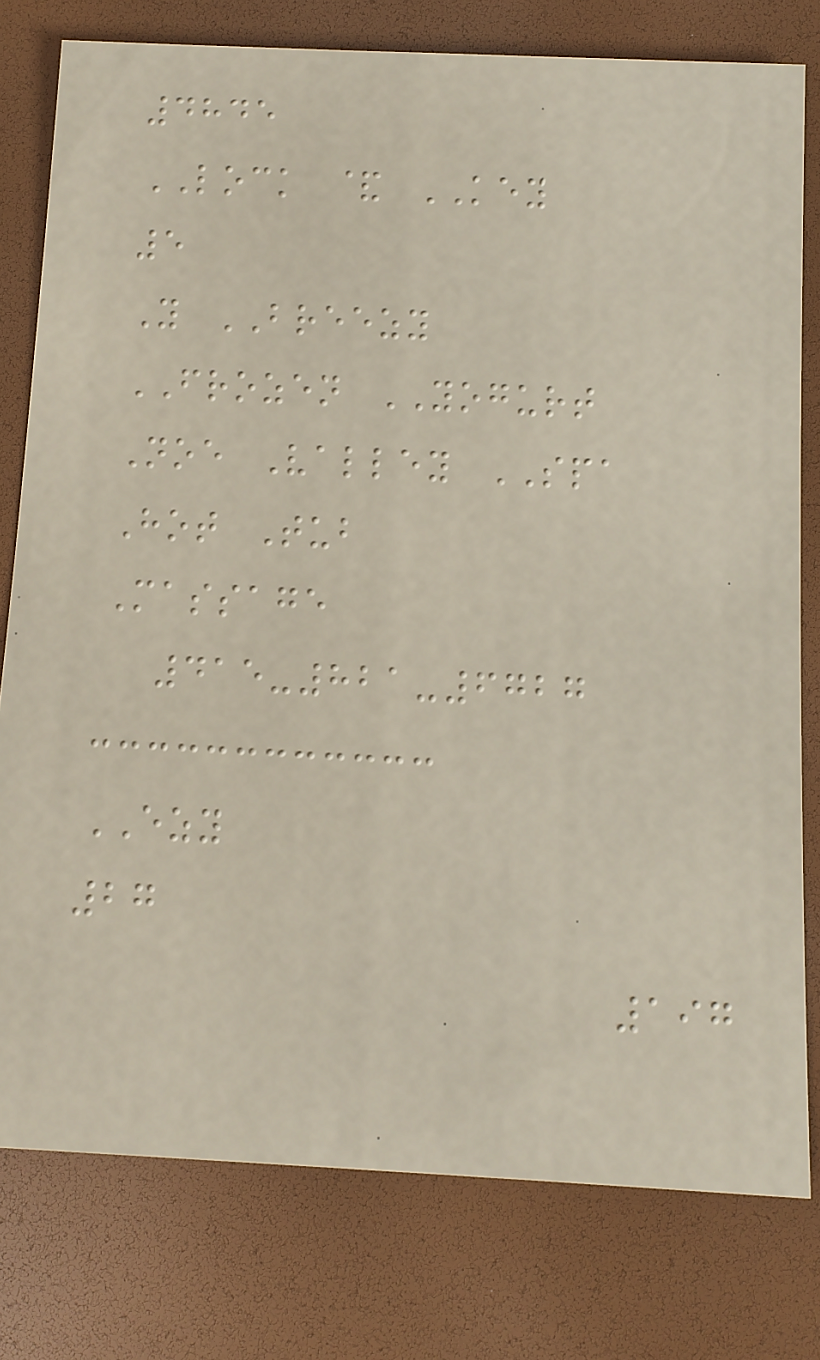4845
LOCK & KEY
5
Y BREEZY
FROZEN YOGURT
Noe Valley SPA
Hot Tub
Massage
415-821-6727
EZY
27
197
